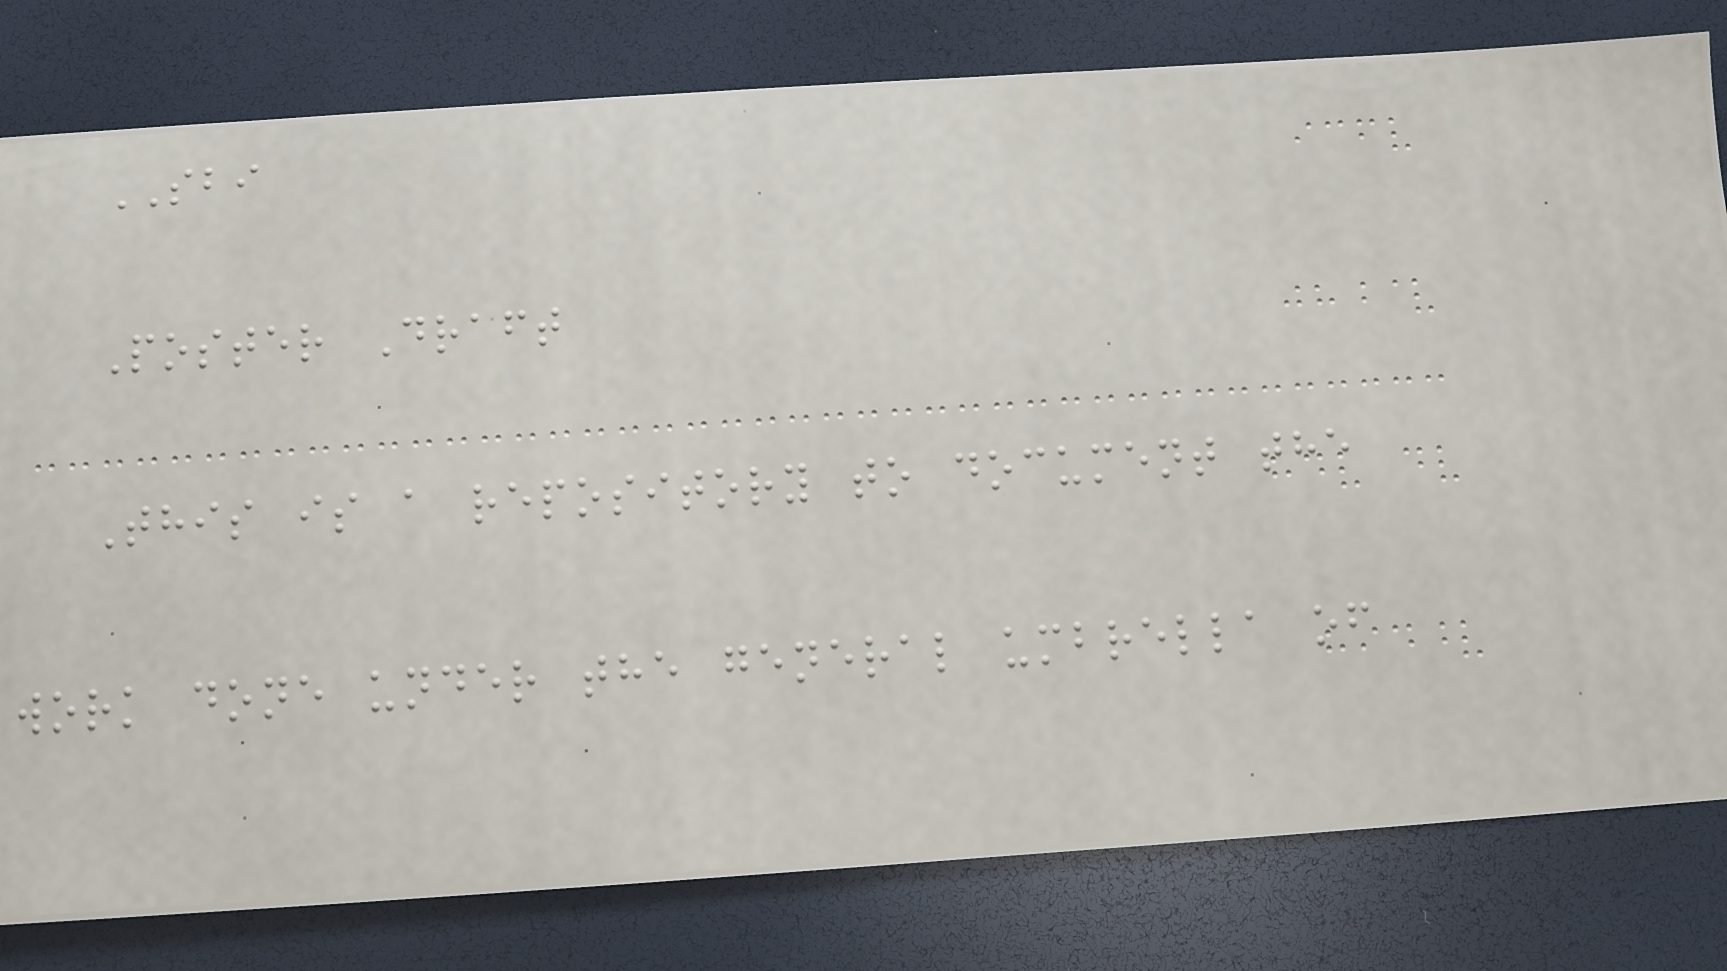SBI
Poster Draft
This is a repository to document the
work done under the general umbrella of
